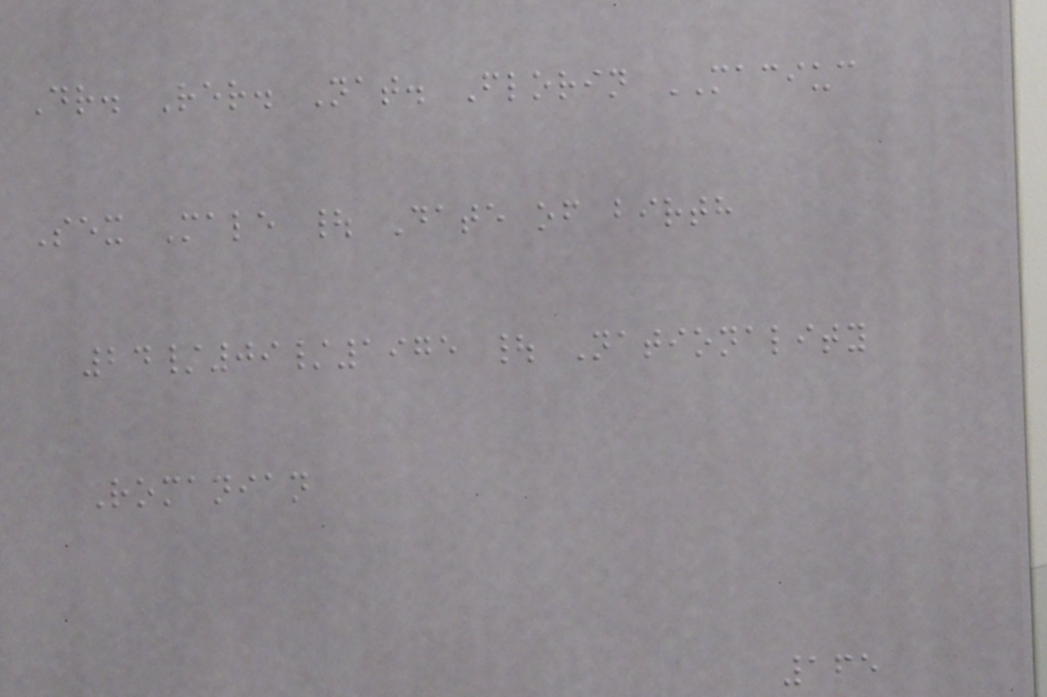Dr. Rer. Nat. Florin MACIUC
Sex Male | Date of birth
24/09/1975 | Nationality
Romanian
165
